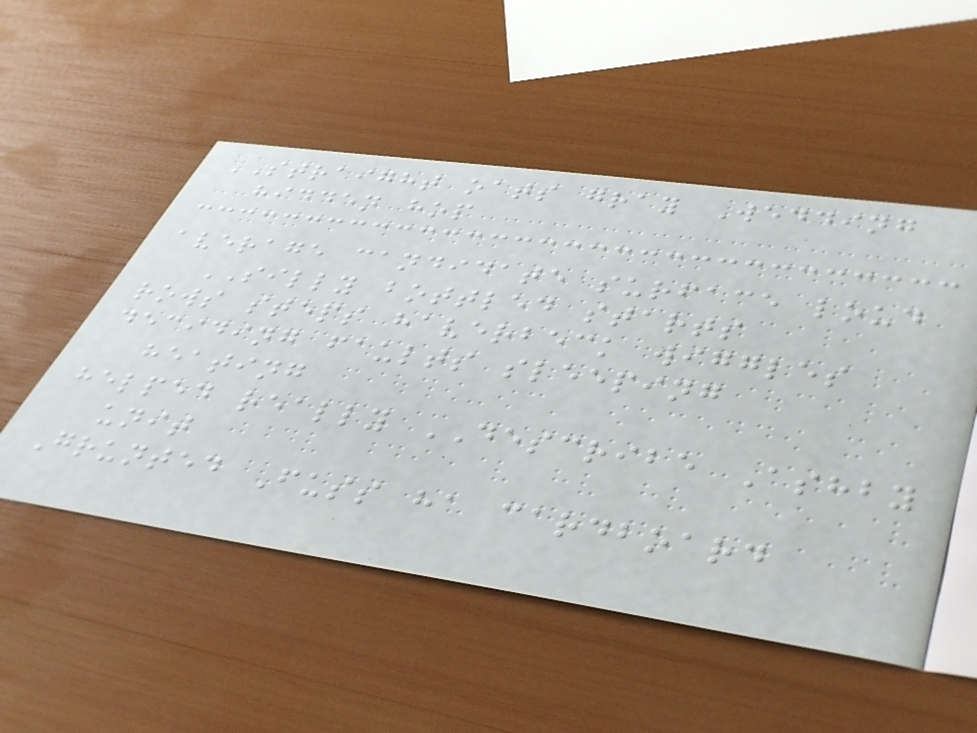STRAIGHT oats gray Wedding
hidden hop
average candidate surface loud
SILLY bottled starts
rows steps haverbeck wiggles
deciding faults sleeping
heating
helped really DESCRIBE Ashby
unit
Grunted Fuss ha cardboard
